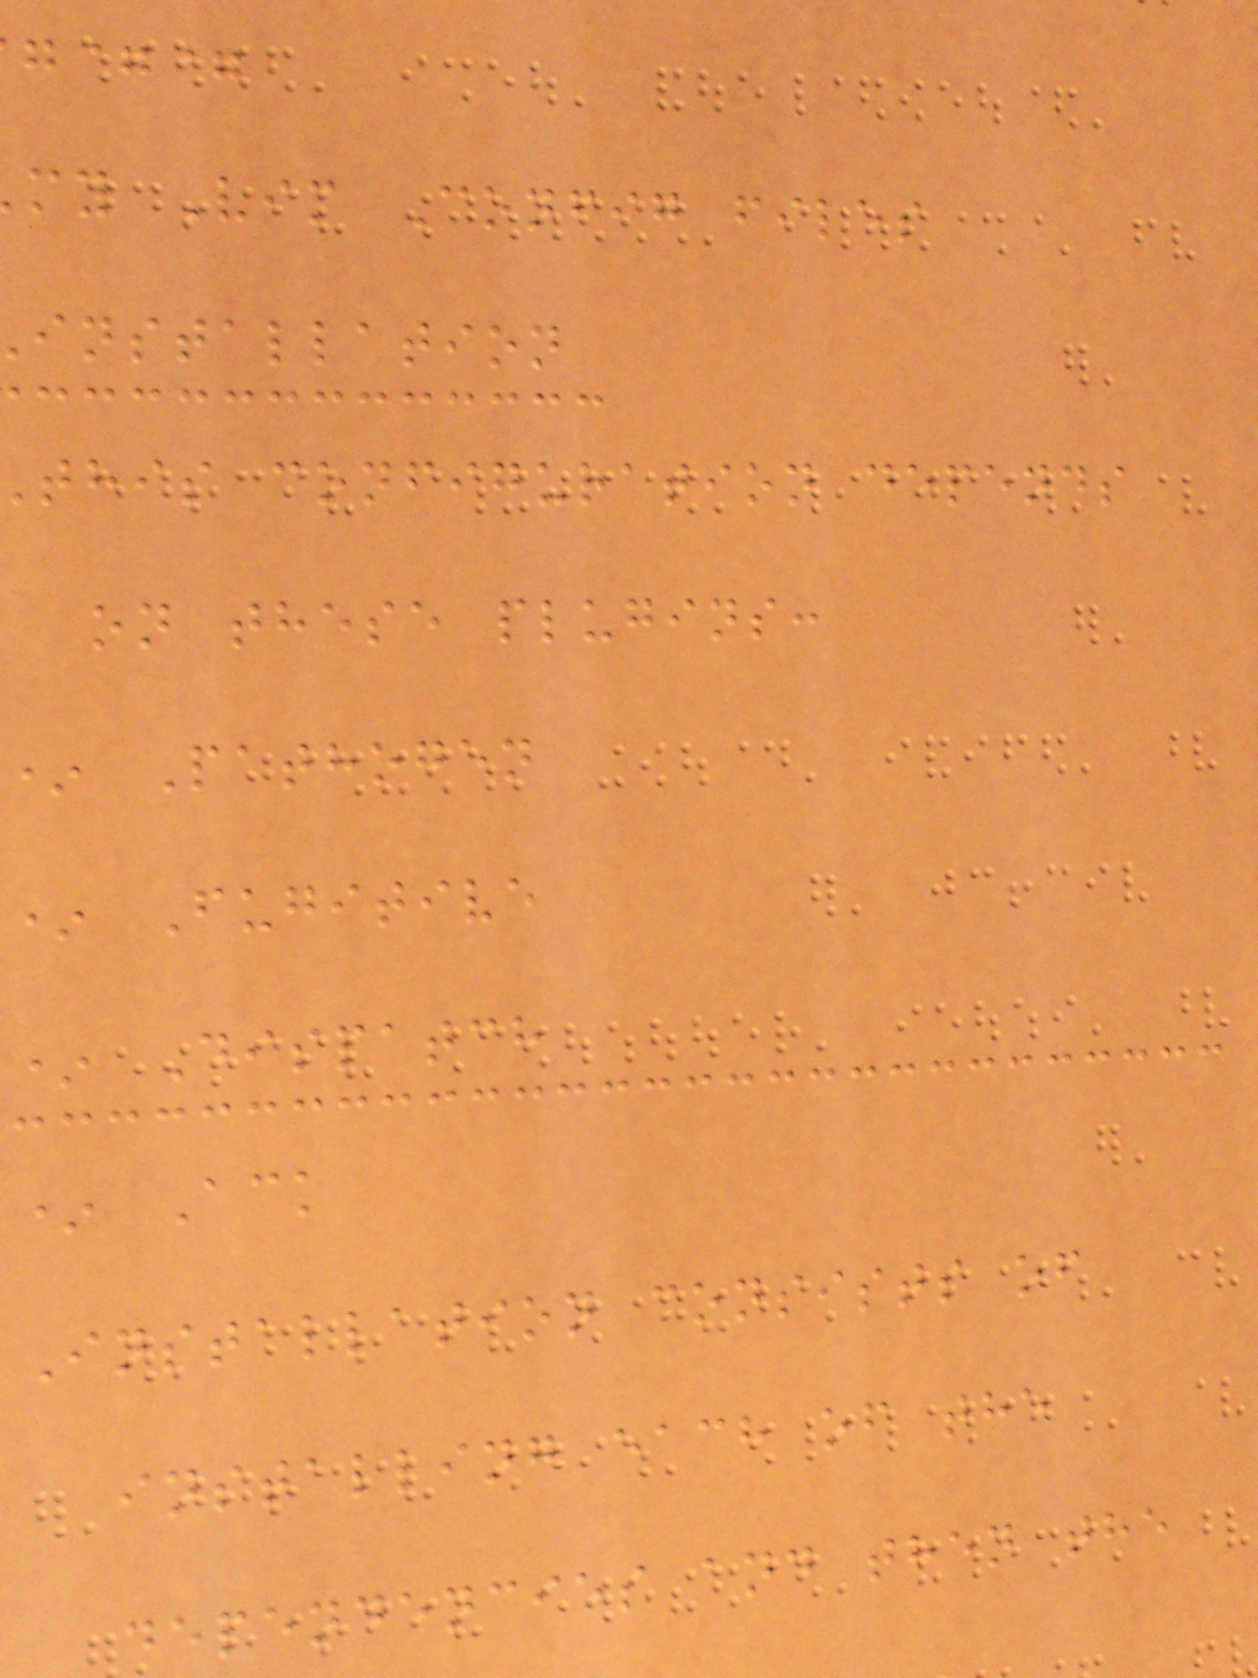==
my Vim Config files
installation
this configuration depends
on these plugins:
* Pathogen
* Fugitive
* Dispatch
* Ack
Installation consists of
installing each of the
dependencies and then the
